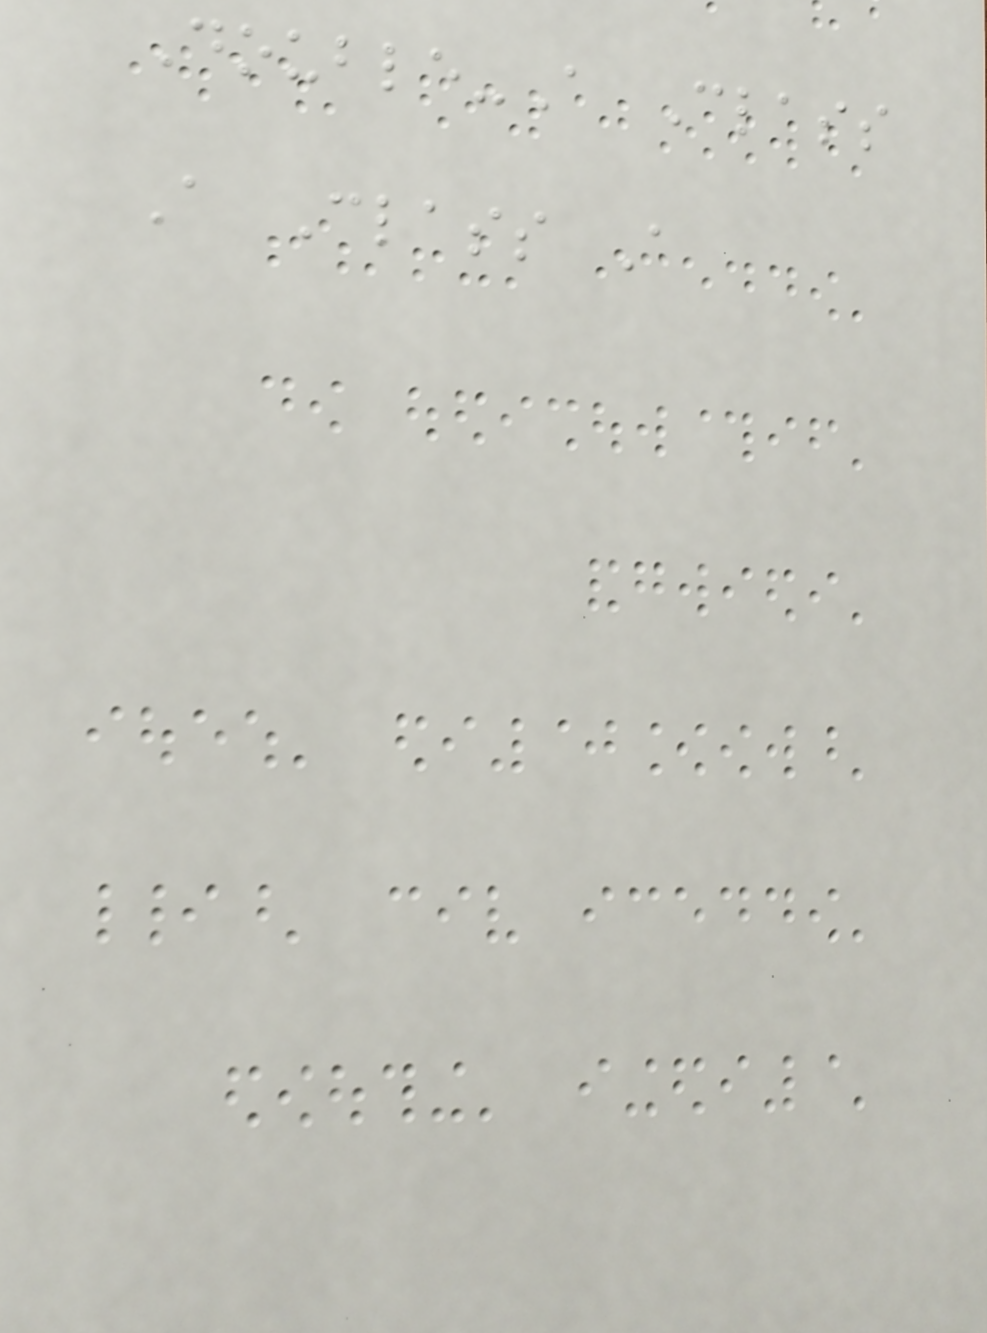Double-A Class
A Class A
